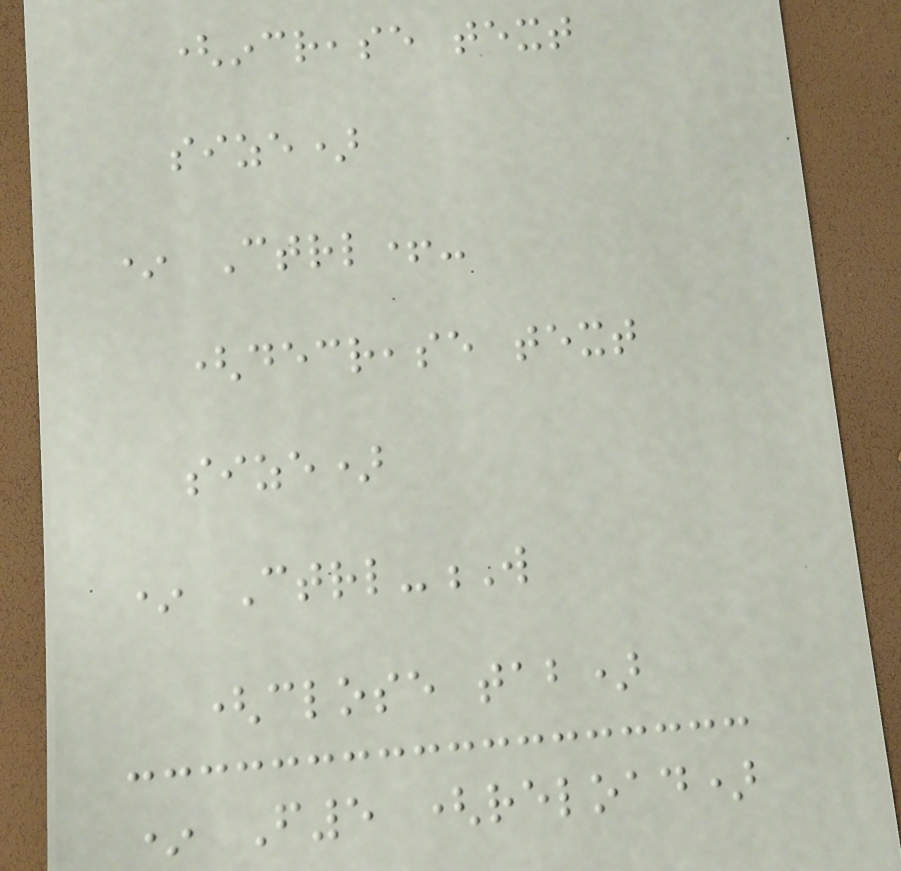(increase text
size)
* Ctrl+-
(decrease text
size)
* Ctrl-W
(close tab)
* F5 (reload)
